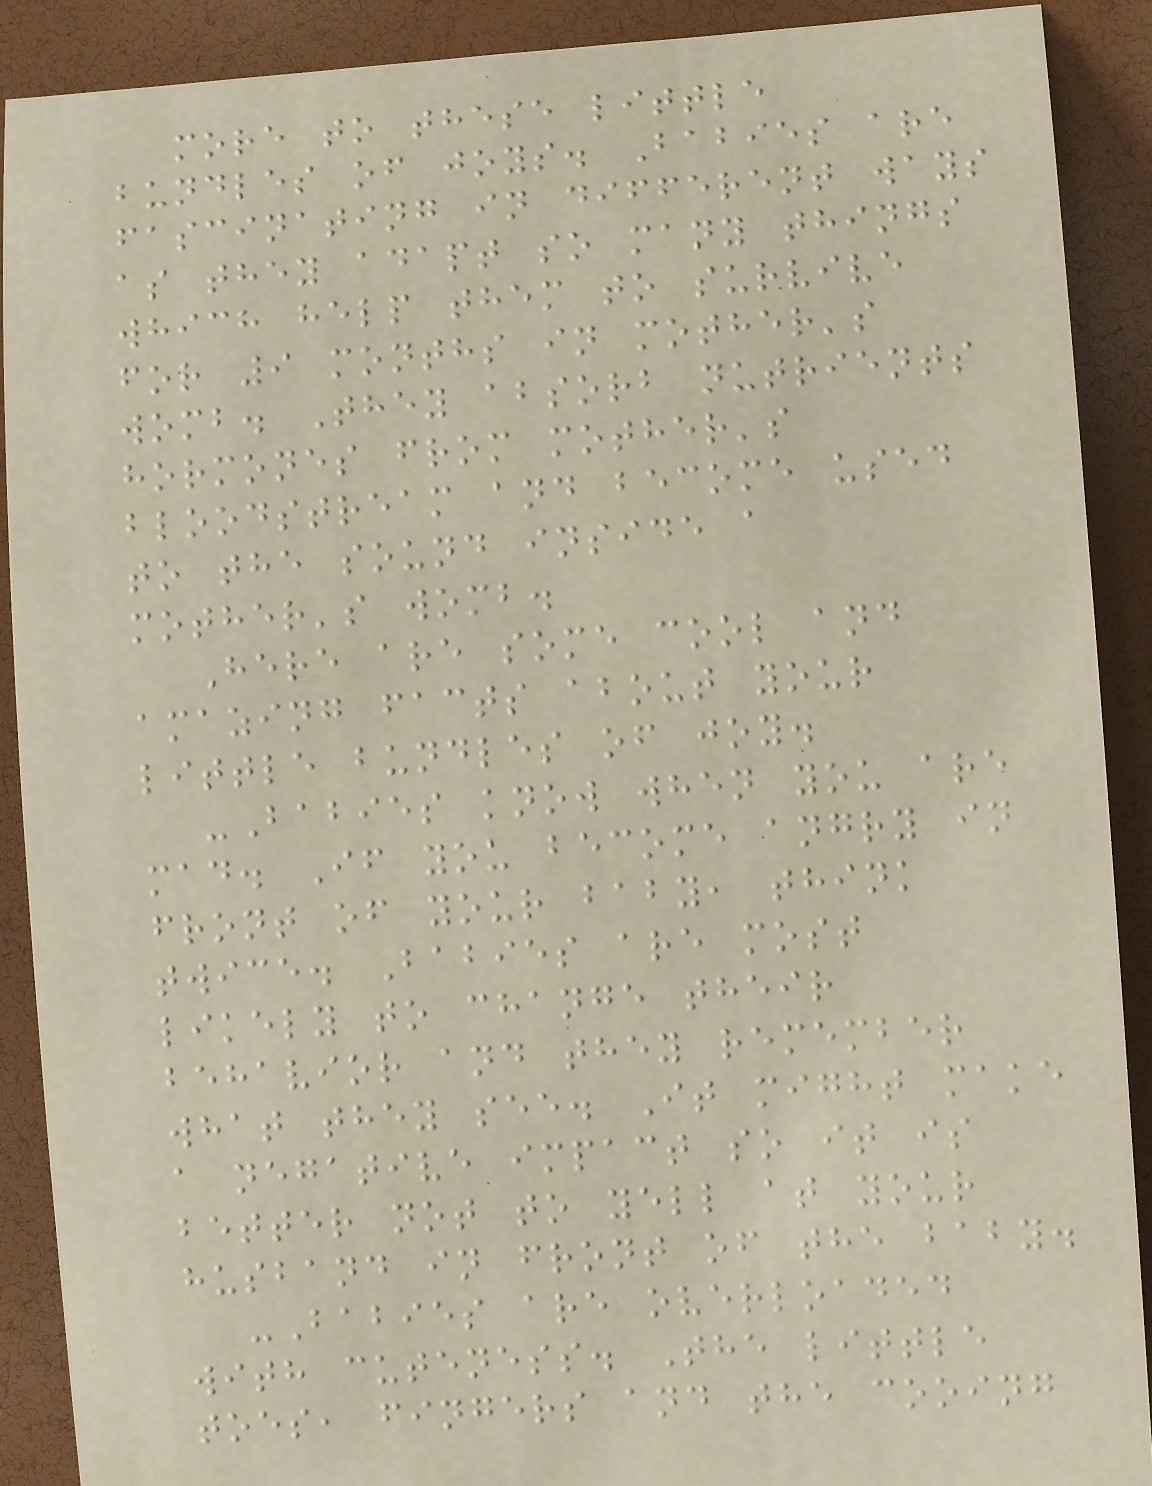more to these little
bundles of joys. Babies are
fascinating in different ways
as they adapt so many things
which help them to survive
for 9 months in mother's
womb. They absorb nutrients
hormones from mother's
bloodstream and become used
to the sound inside a
mother's womb.
Here are some cool and
amazing facts about your
little bundles of joy.
-Babies know when you are
mad. If you become angry in
front of your baby, think
twice. Babies are most
likely to change their
behavior and they remember
what they see. It might make
a negative impact so it is
better not to yell at your
husband in front of the baby.
-Babies are overloaded
with cuteness. The little
toes, fingers and the cooing
